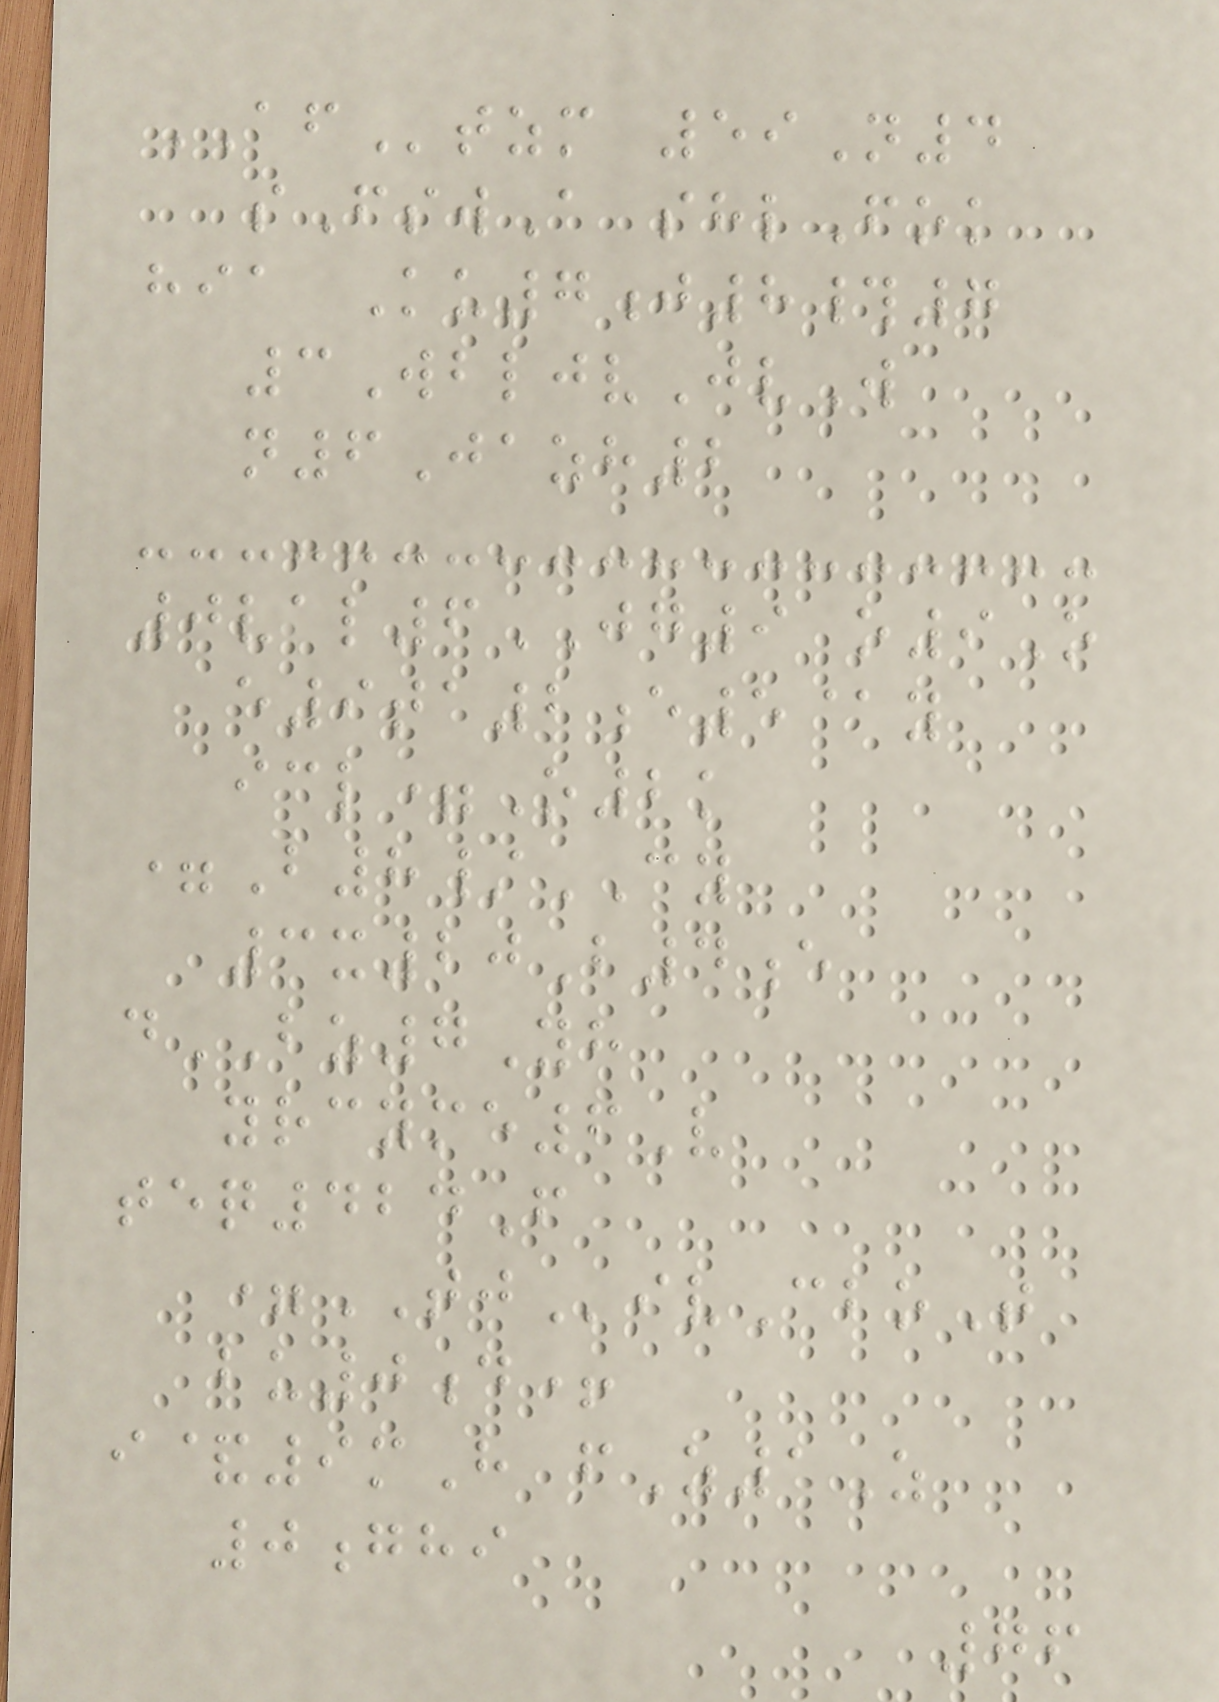AFtzm 59N4
sFswA shlFok
hia Ku7j8#7
3WbljvJvW
n6Jazh2
0val6JG9 o9O
e9ta2e5@y
icl=O2k
=B8/CY
3x20B4e
dBZ7Yh
yrcyme6V
teq424F
=TJivCboT
bu0d+
i&9mH fZ1Z
0ghi
76
